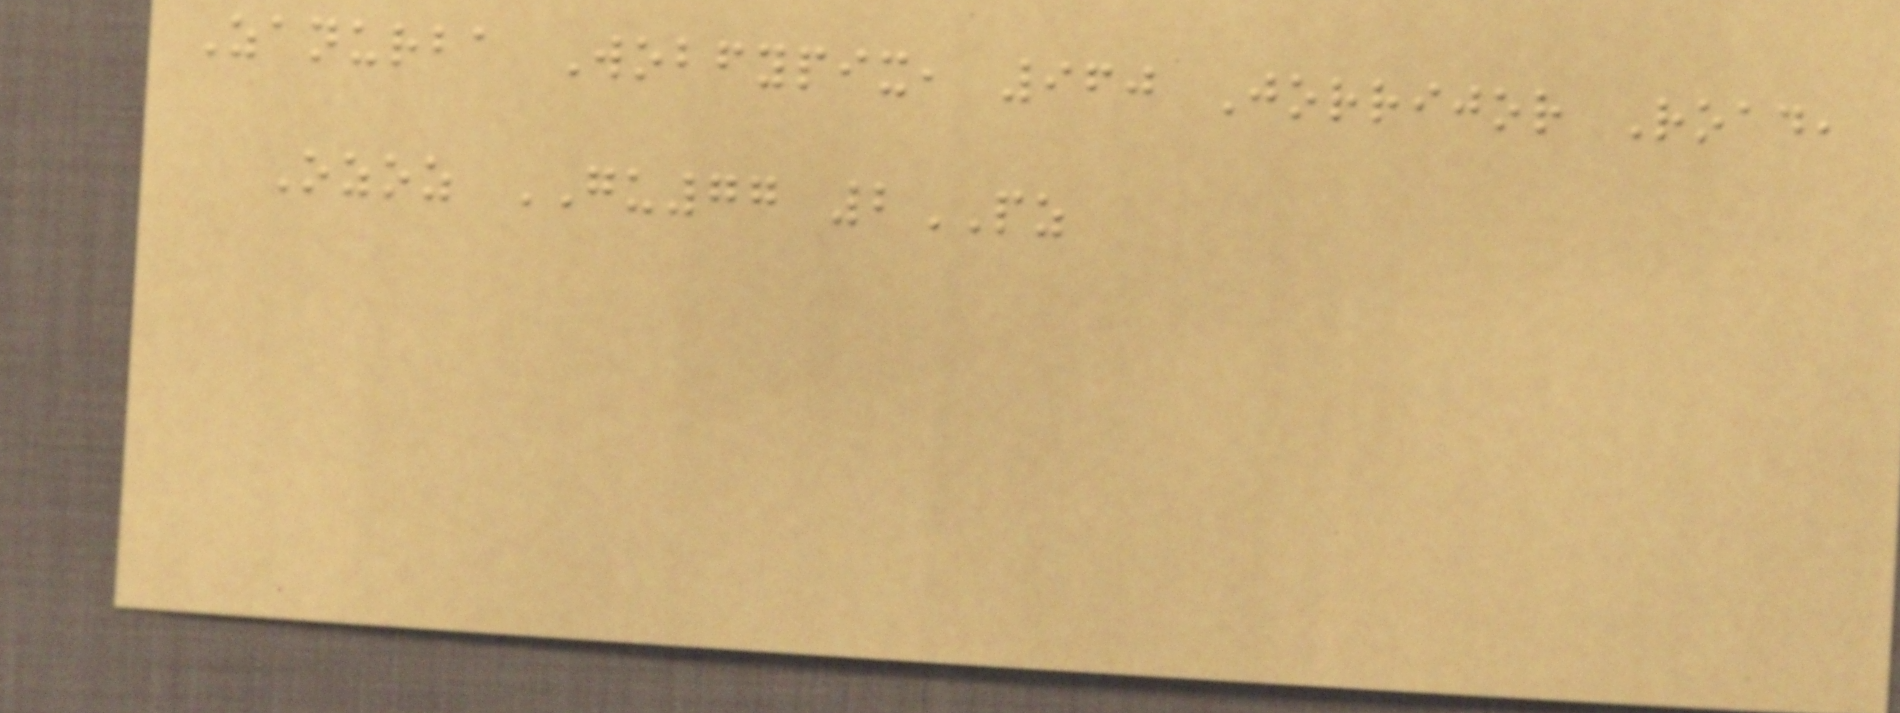Zanurba Wobfypix, 960 Jorrijor Road,
Ozoz GU77 2PZ
